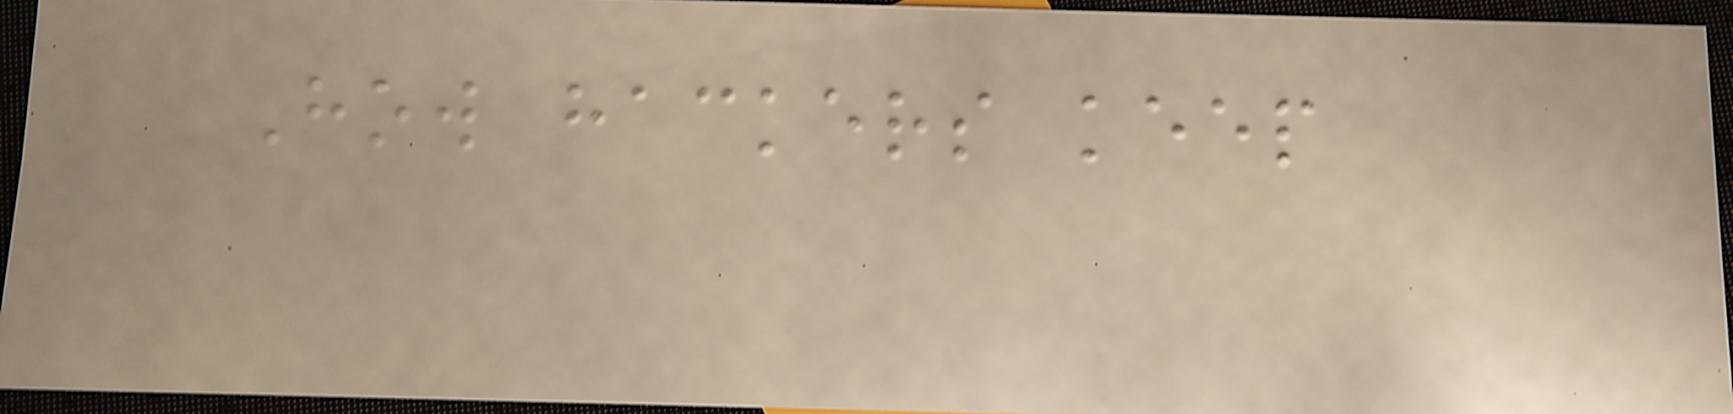How hackers keep
